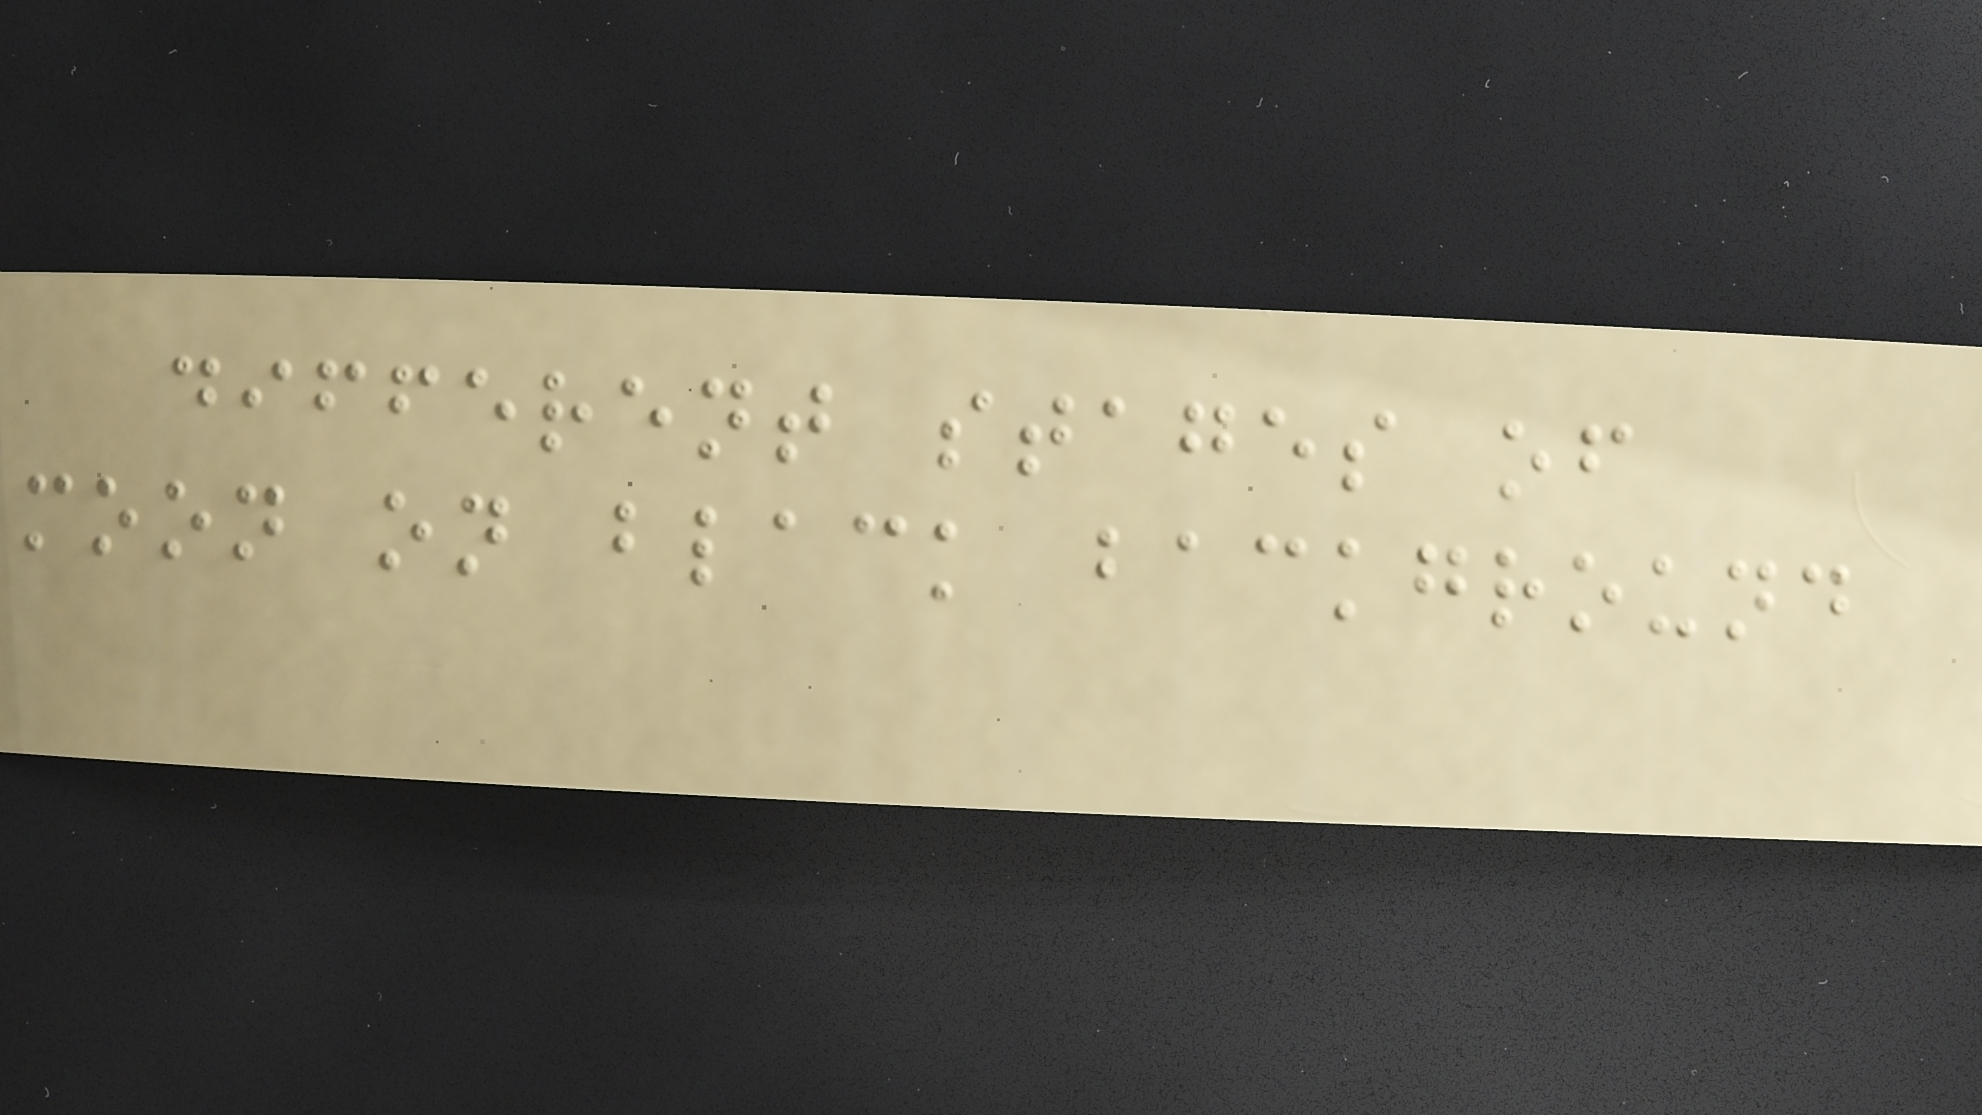different stages of
moon on black background
